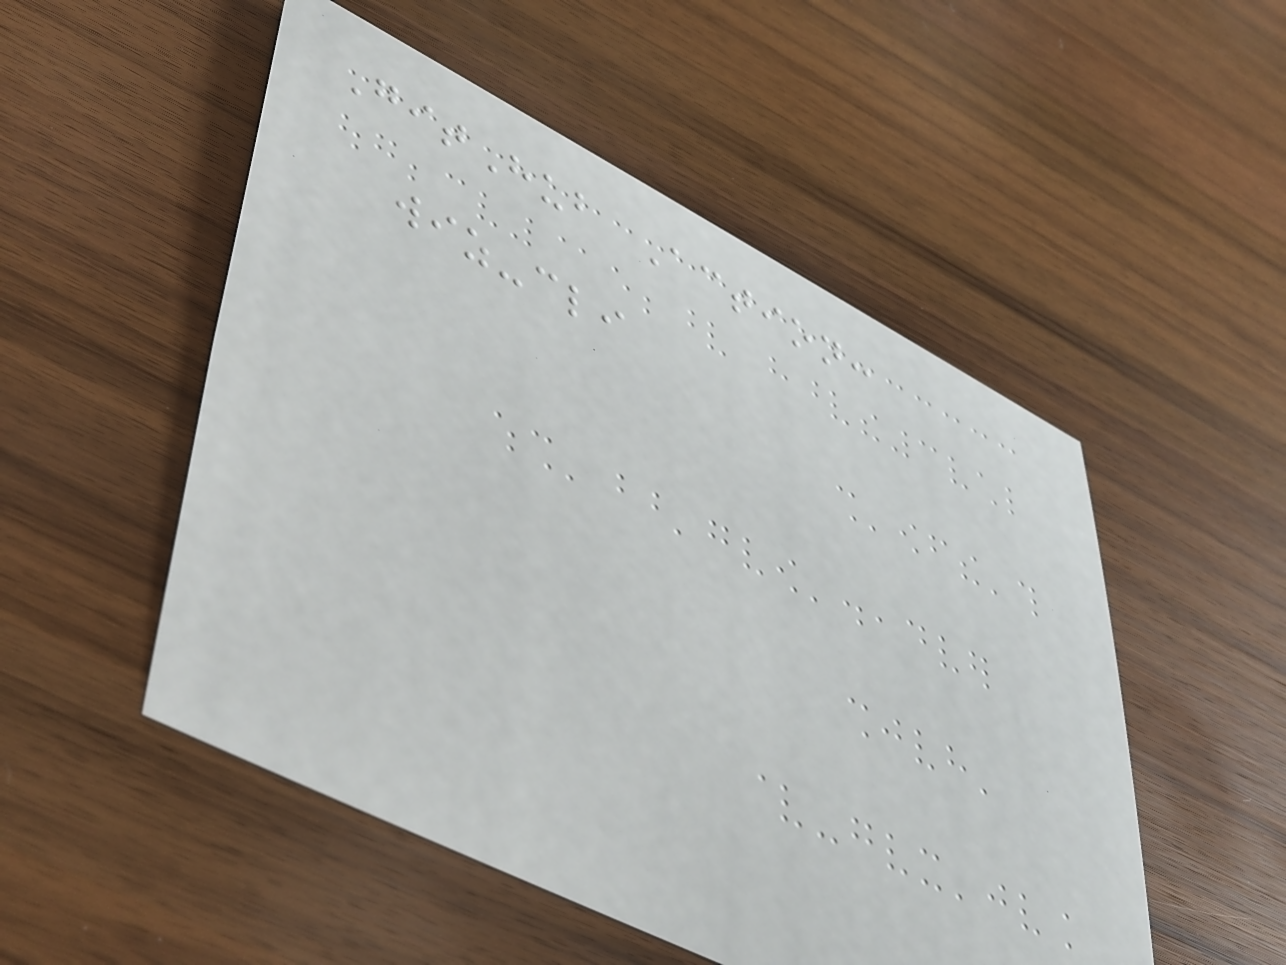GitHub Action:
wiz-cli
